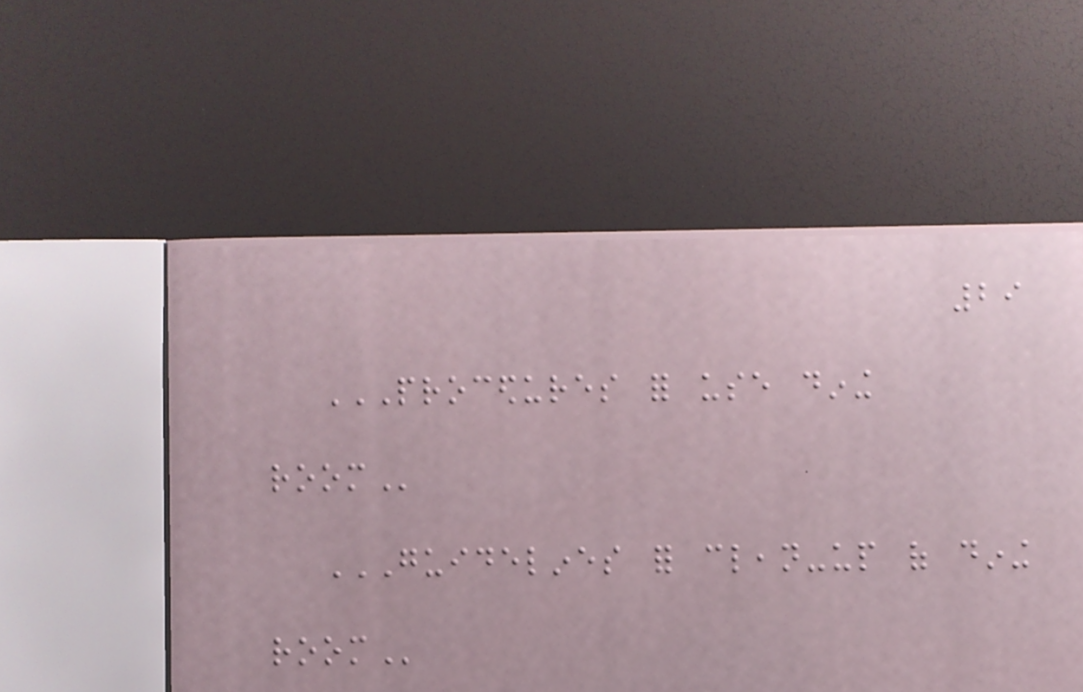29
PROCEDURES FOR USE DINING
ROOM
GUIDELINES FOR CLEAN-UP OF DINING
ROOM
